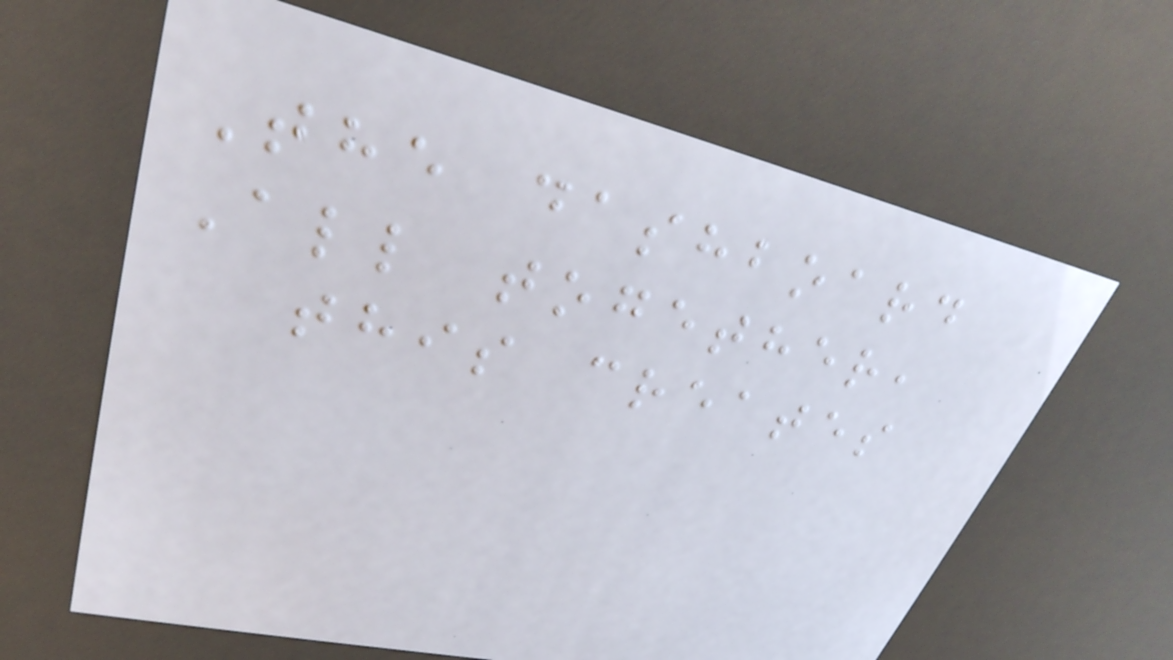The dashboard
All together,
this creates
